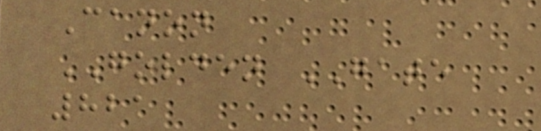Canon
GOLDEN GATE
821
